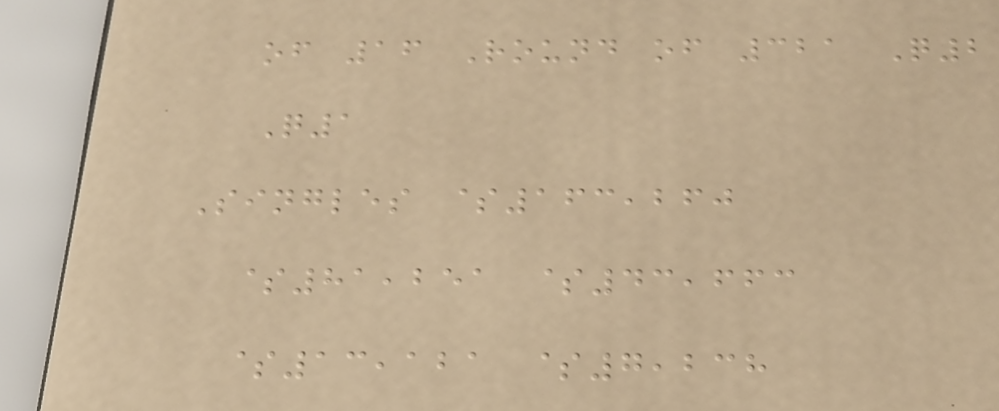of 16 Round of 321 Q2
Q1
Singles $163,260
$81,251 $43,663
$13,121 $7,238
